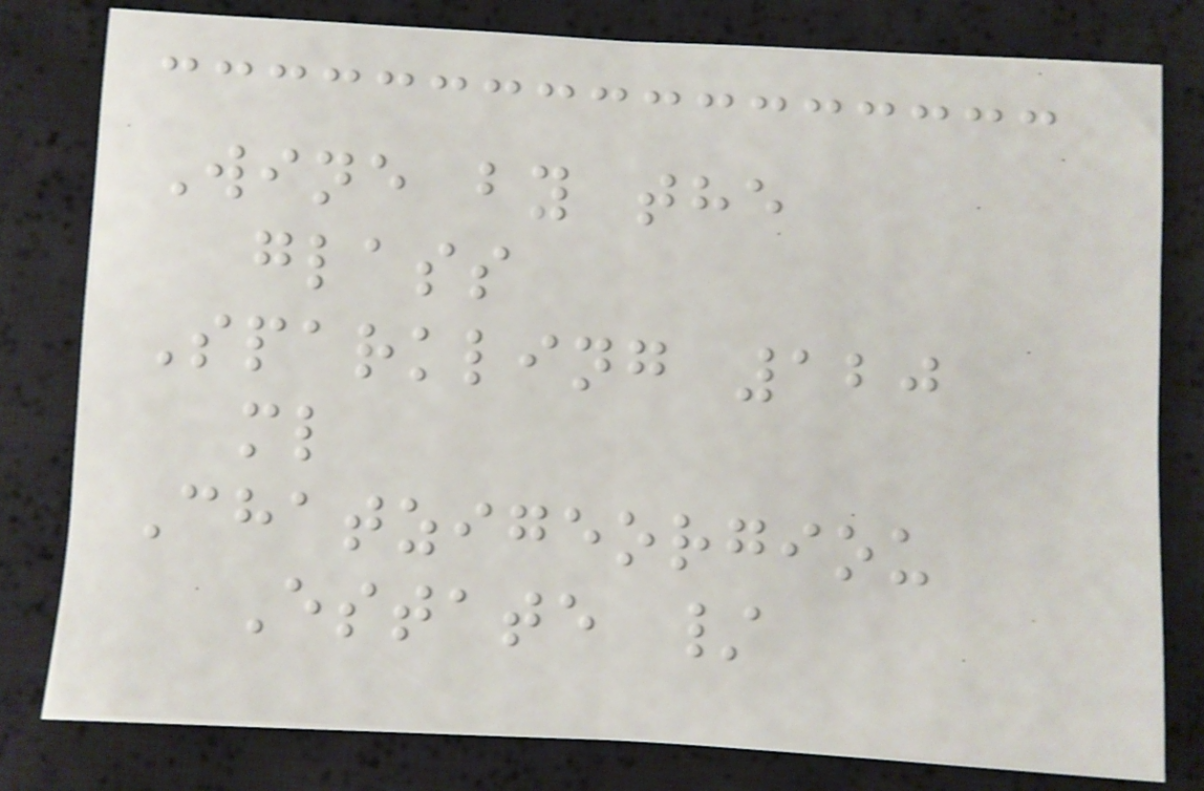Wine by the
glass
Sparkling 120
ml
Chatzigeorgiou
Estate /
